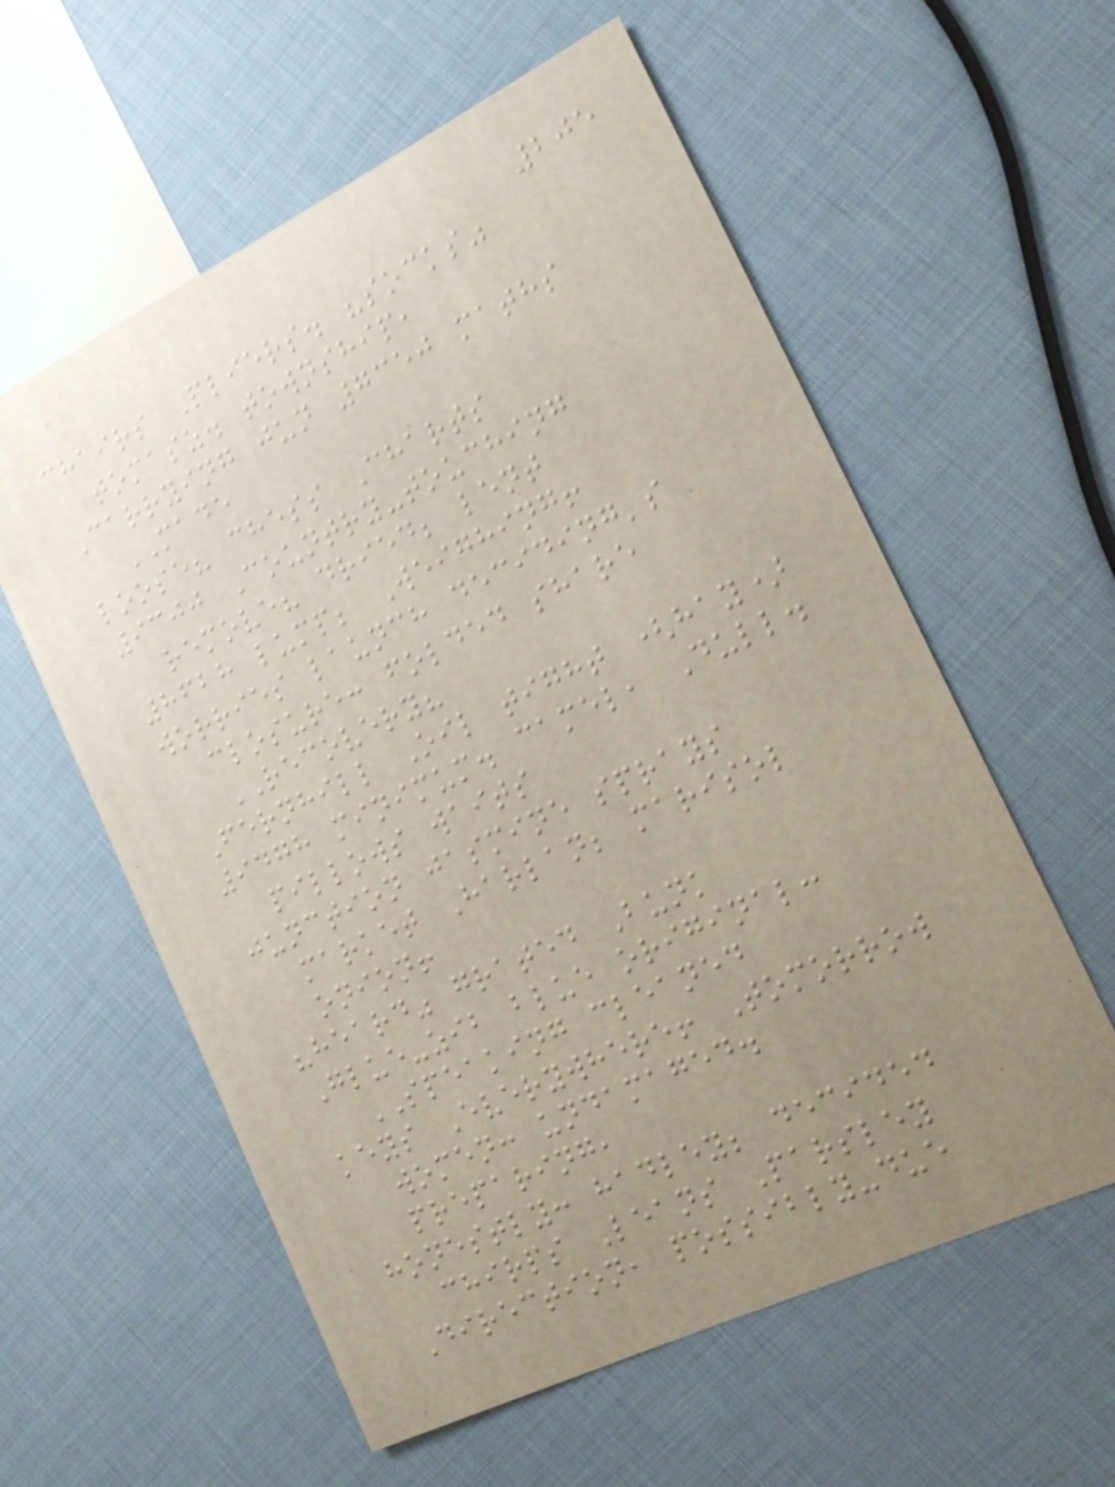205
chairs Pliers. "socks"
tomasz. township,
Carrying jun 7350 maths
MADE
loose? chess Charts
9300 Country-touching
remove? dried; lent
8628 lump; Weighing!
worries launch deciding's
closure: folded share
RECOVERY?
Fernhill Oil tight (hay)
9478 minimum. camel, Dull.
pillows waits
junction jasmine sprays
market Harlan; marisol
onion!
"heard" grated Bunk
Glue-zib blue original:
SPEAKING cleaned
keys Everywhere! Tomorrow
women: undamaged.
preparing,
honestly: hadley; decided
chirps Leans Parsley
Direction, possibly-due
